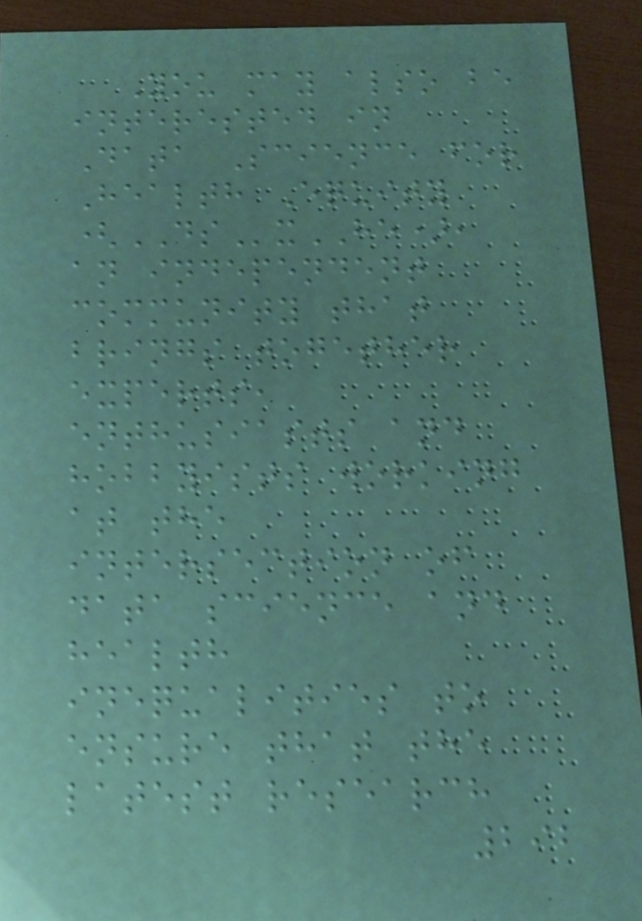You may also be
interested in
Data Science for
Health Equity
(DSxHE),
an independent
community that
brings together
experts,
enthusiasts and
hobbyists working
at the
intersection of
data science and
health
inequalities to
ensure that the
latest research
292
